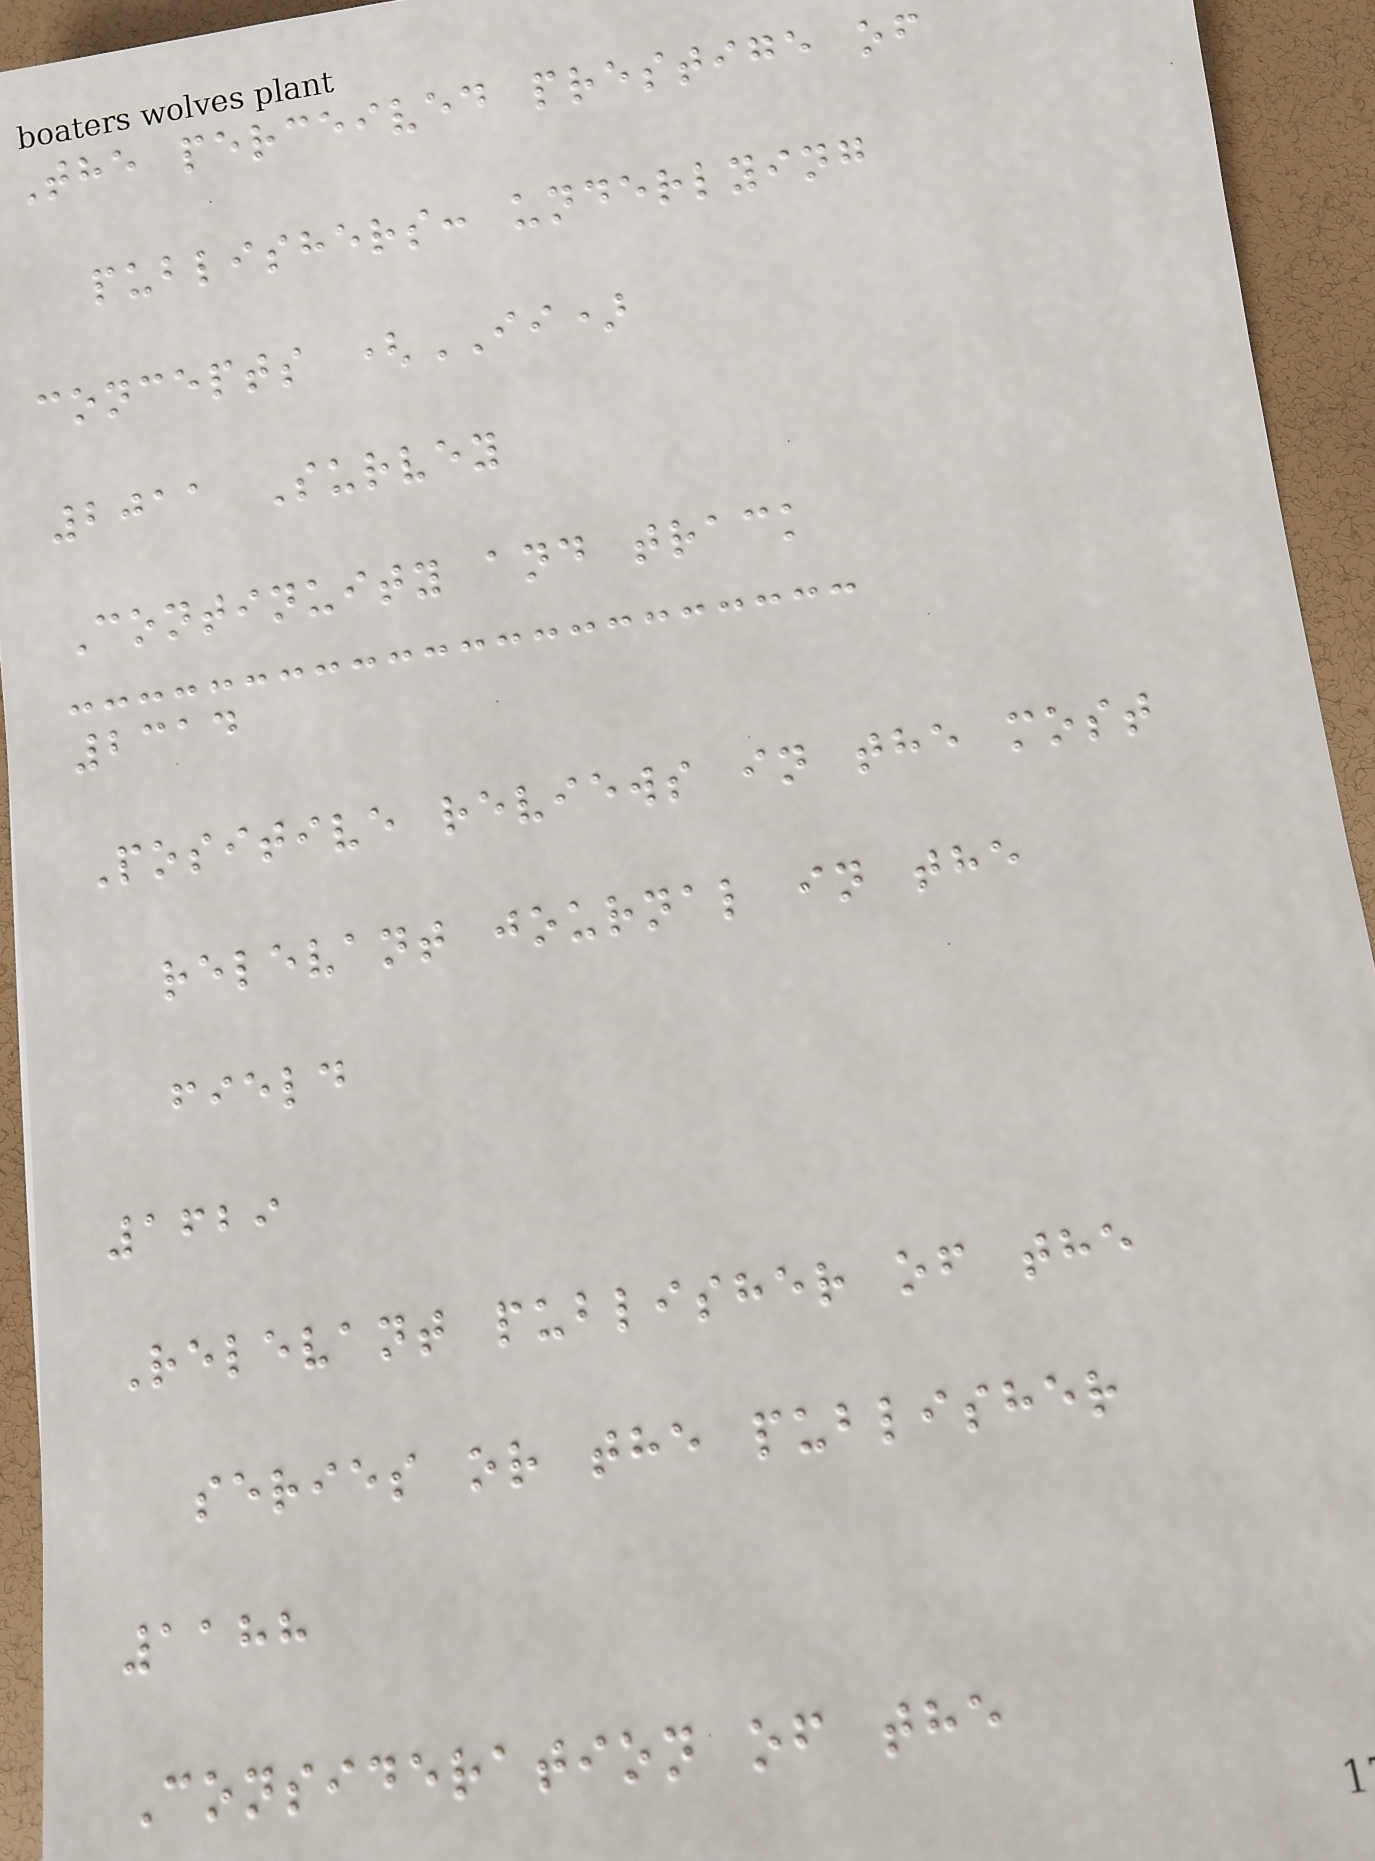The perceived prestige of
publishers: underlying
concepts (II)
2011 Survey
Continuity and track
2314
Positive reviews in the most
relevant journal in the
field
1629
Relevant publisher of the
series or the publisher
1188
Consideration of the
